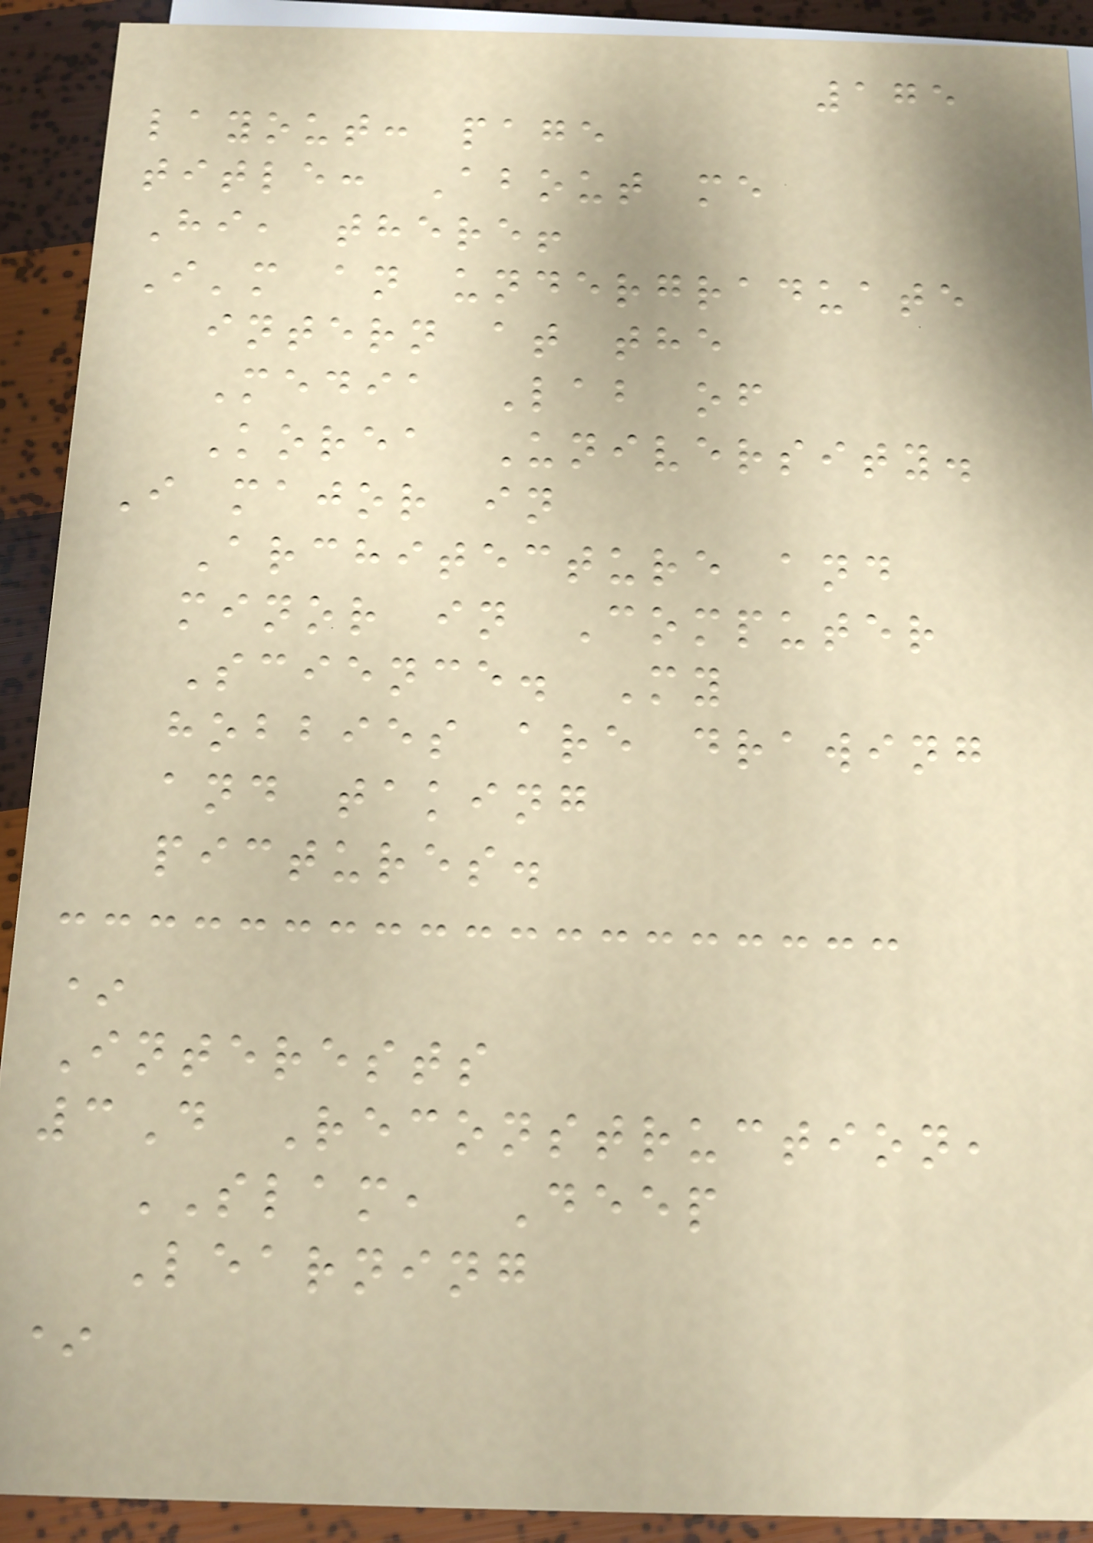175
layout: page
title: About me
Hi, there!
I'm an undergraduate
intern at the
Media Lab of
Korea University.
I major in
Architecture and
minor in Computer
Science. My
hobbies are drawing
and taking
pictures.
*
Interests
3D Reconstruction,
SLAM, Deep
Learning
*
